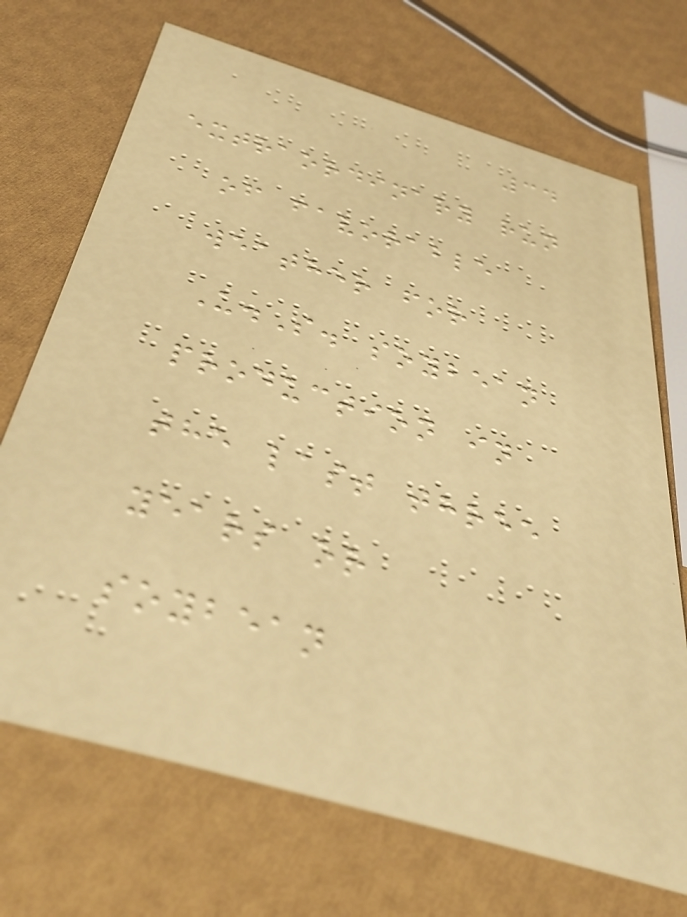34
extraordinary run
of favorable
weather for
U.S. soybean
production in
the last three
years or
soybean
